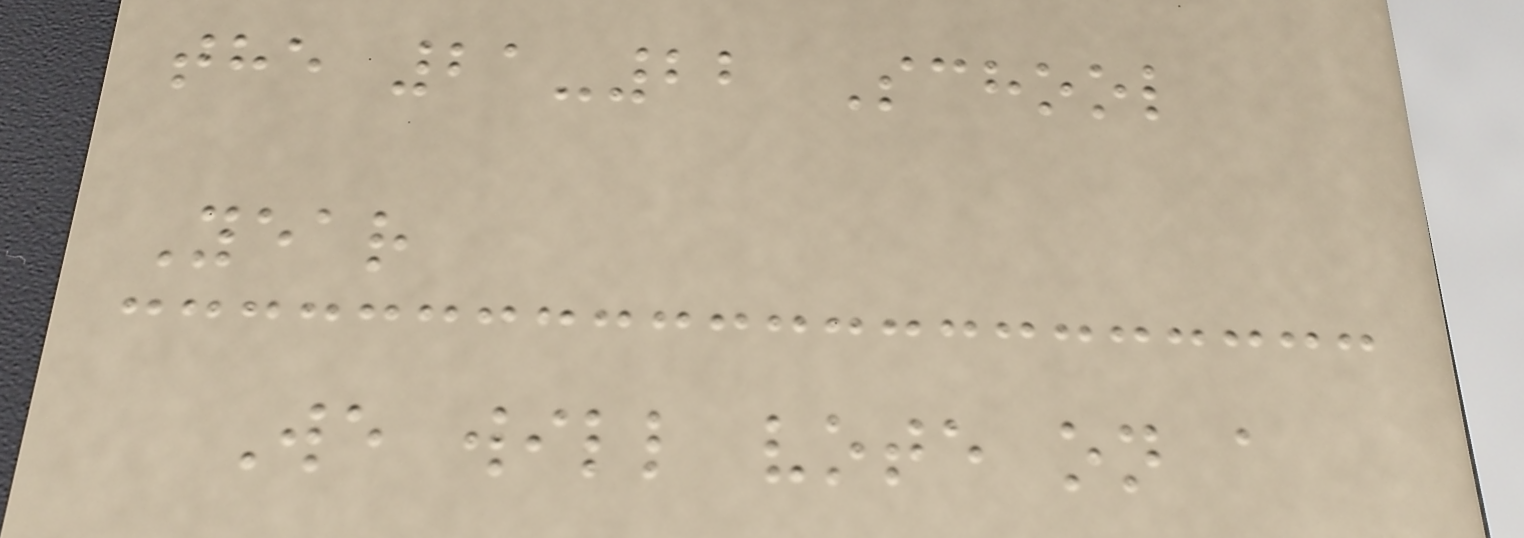the 21-22 School
Year
We will vote on a
